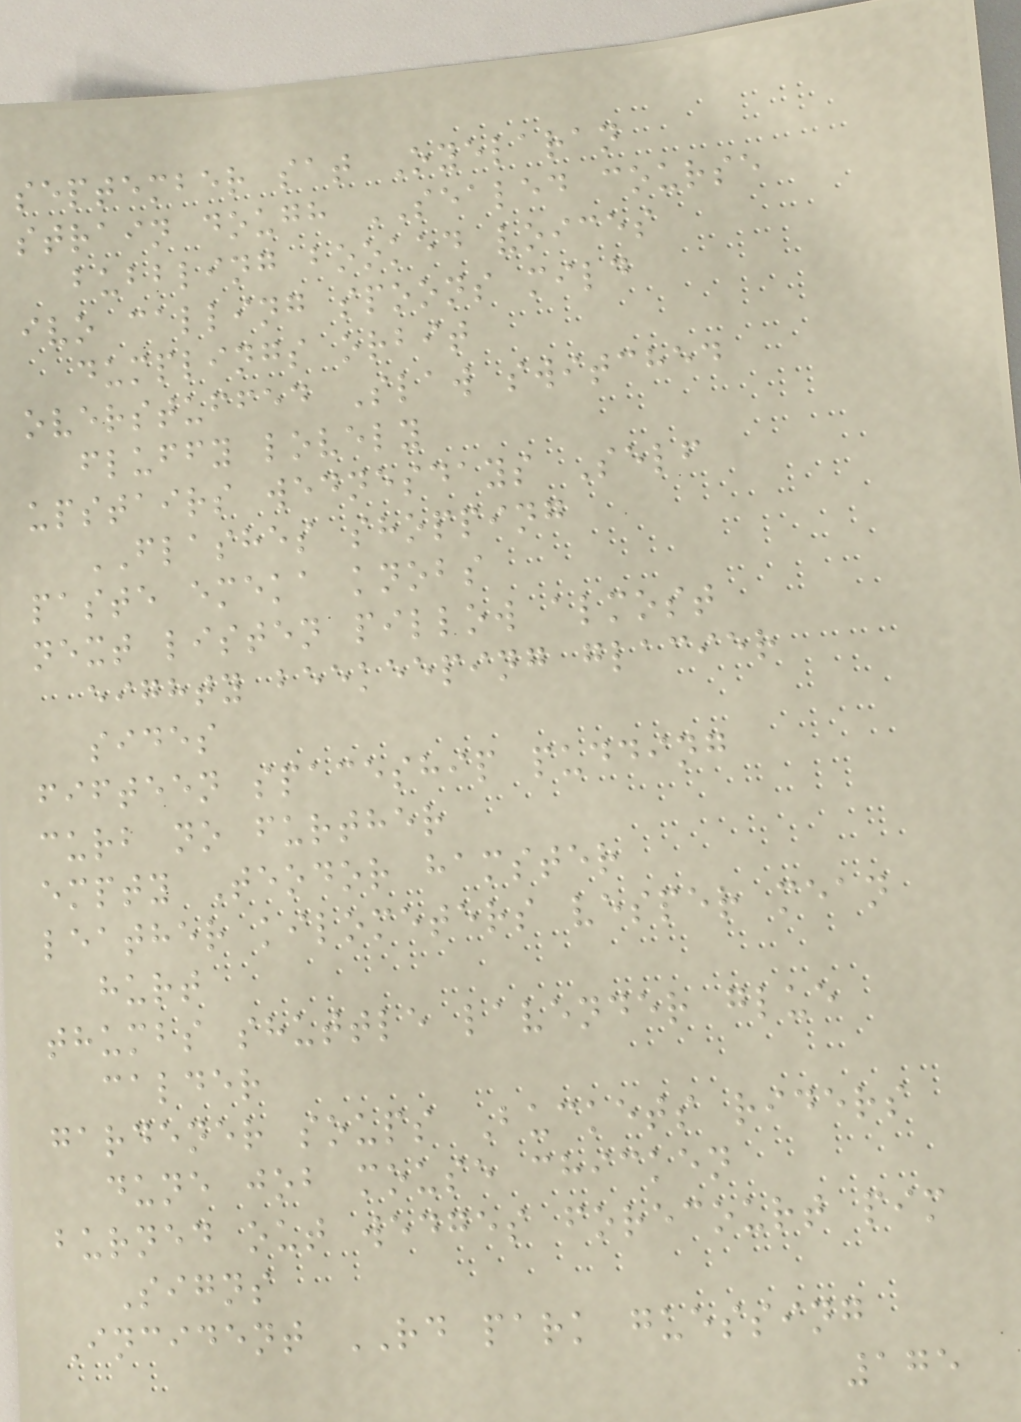september sat Oyelaran
strain dough SEALED course
bubbling booked voices
ivo calling spoons mild
dumplings orbit
overstuffed Slaw switched
fluffy lovely
upstairs wednesdays Self
FLASHES shopping
paste emeka knobs
next listen pillow almost
eighty beekeeping glacier
sides
fifteen spaceship pudding
curb no further
empty Teodor hamster
leather kilometers vesper mean
hurt
thumbs shuttle lavender glue
calder
gardener soups Buckets riders
dune job mouse chicken
burned out wedges forecourt pim
Signs
Incident RD park guessing
175
